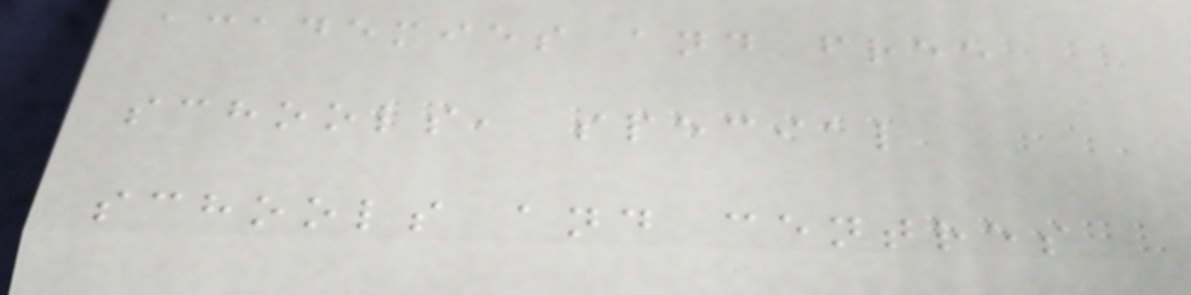academies and free
schools, special
schools and centres
